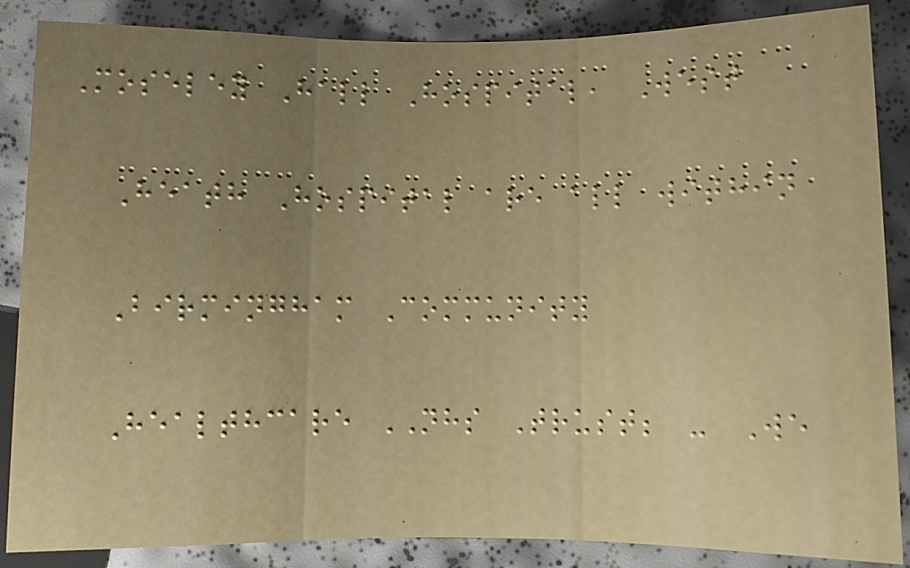Moseley Hall Hospital, West
Heath Hospital are all within
Birmingham Community
Healthcare NHS Trust; - We
